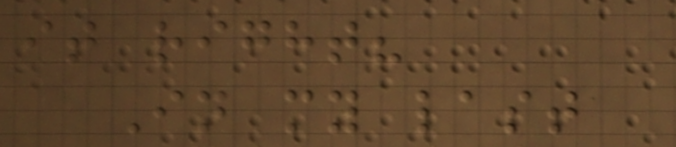it right?
In my last
